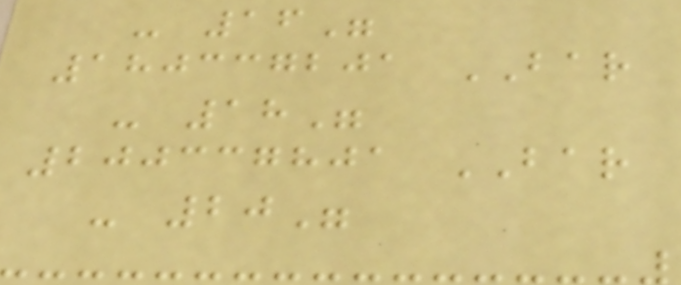- 16"
180337201 BAR
- 18"
200337801 BAR
- 20"
